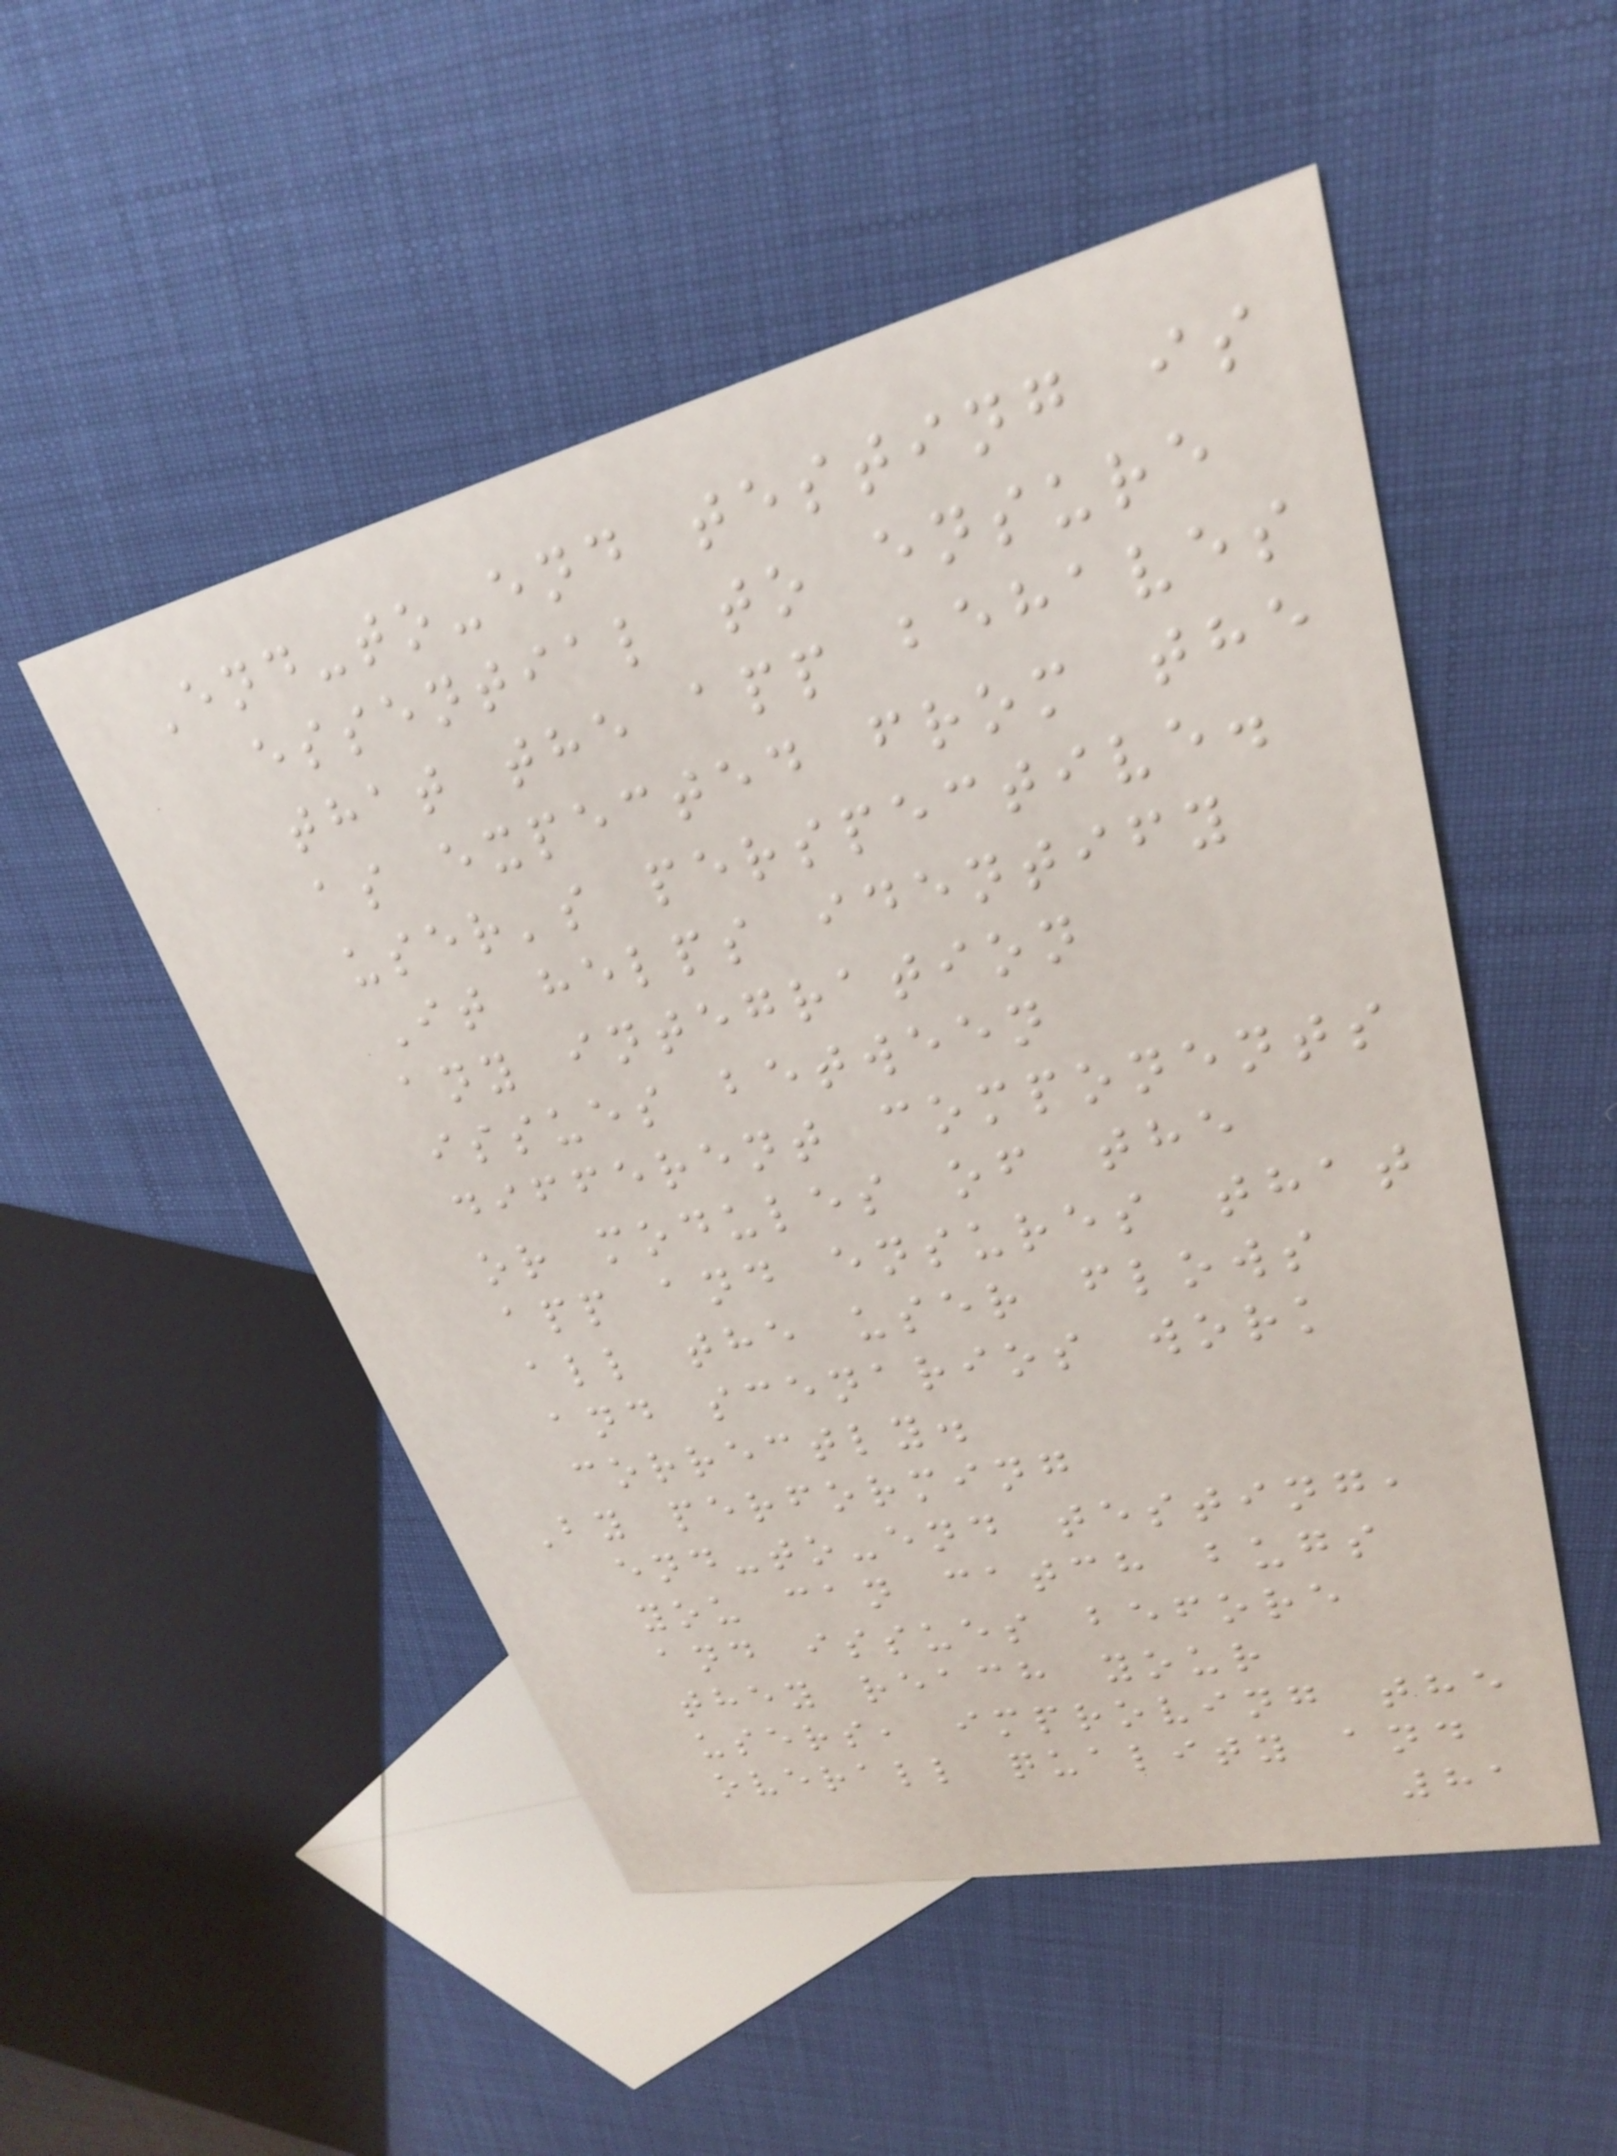End-to-end testing is
essential to ensure
that the app behaves
as expected from the
user's perspective.
It helps identify
any integration
issues between
different components
or modules of the
app and ensures that
all the user flows
and scenarios work
correctly.
By performing
end-to-end testing,
you can catch bugs
and issues before
they reach your
users, improving the
overall quality and
81
